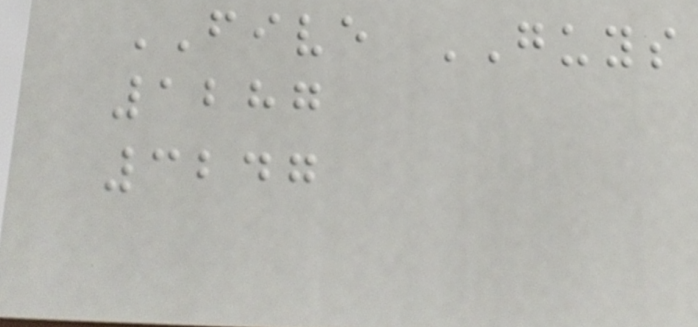FIVE GUYS
1287
3247
